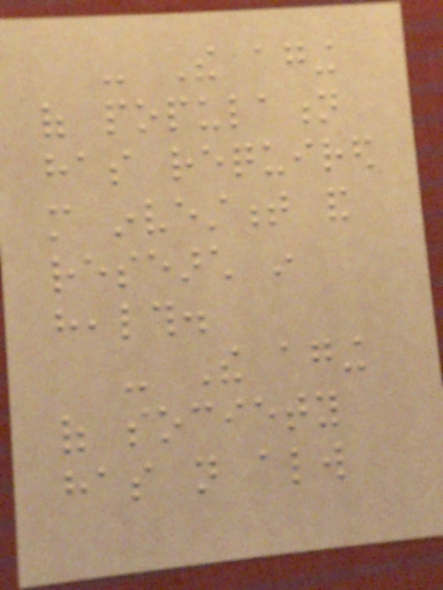- The aging
of population
has required
more investment and
research in
health.
- The aging
of society
has not always
